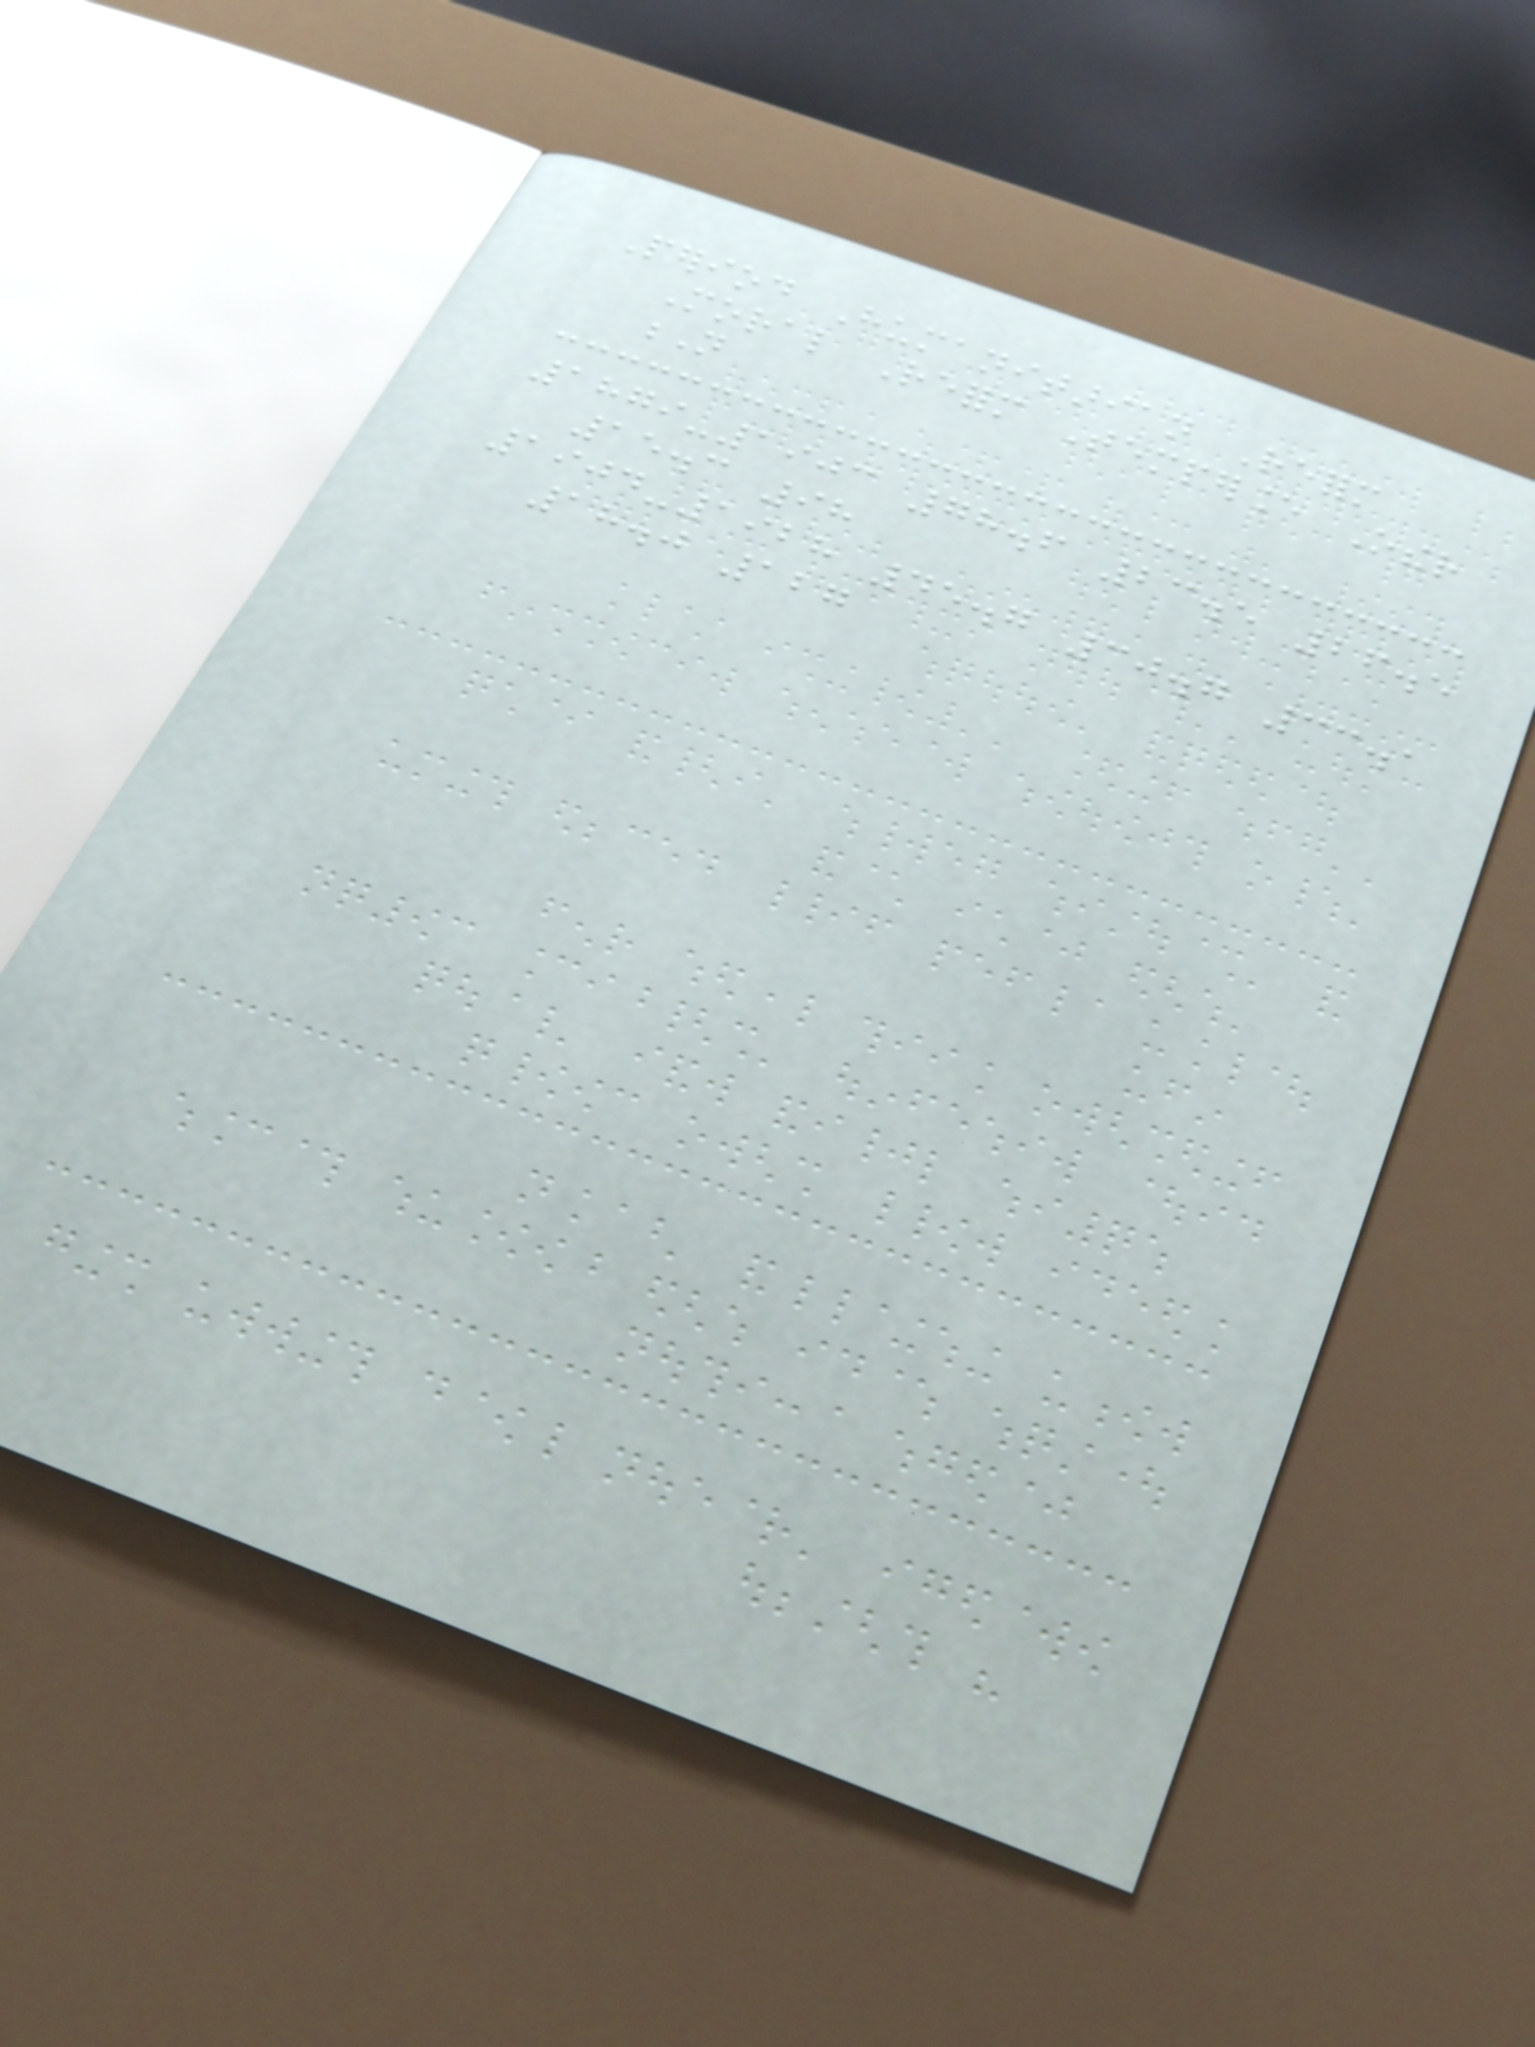Period Humanitarian Reform
Moral Reform Temperance Other
N
1879-1903 78.6 23.5 26.5
15.3 98
1904-1928 45.7 30.7 33.1
18.0 127
